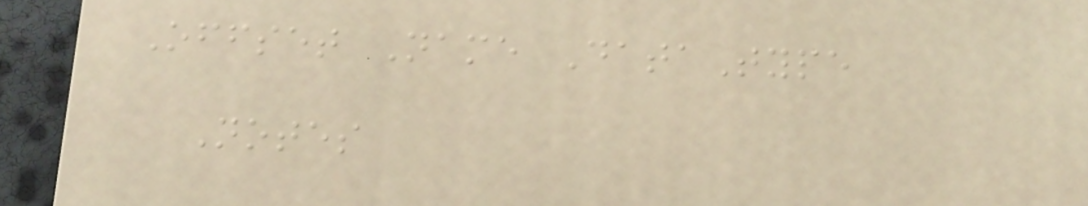Offset Name DataType
Notes
